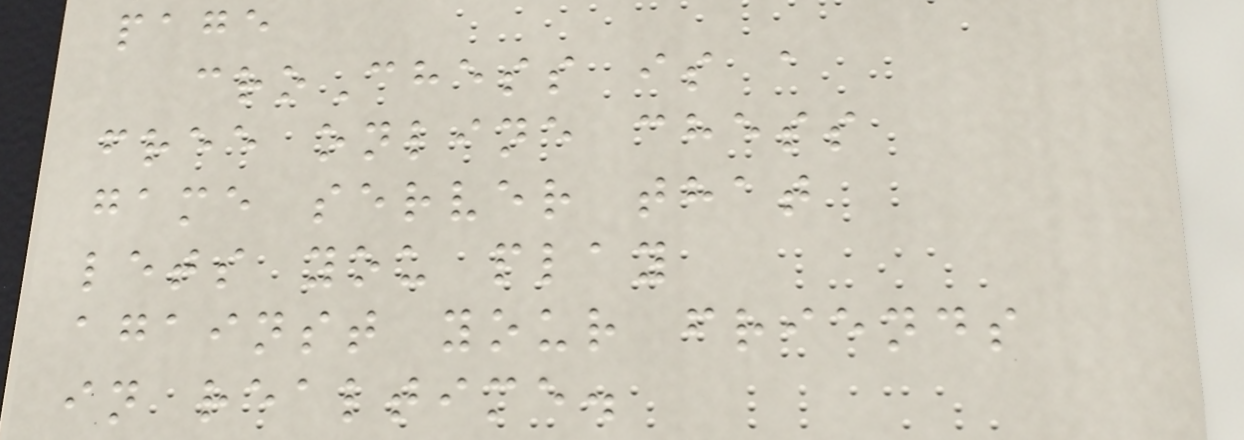page
croChess is a
free online chess
game server that
lets you play
against your friends
in realtime.
